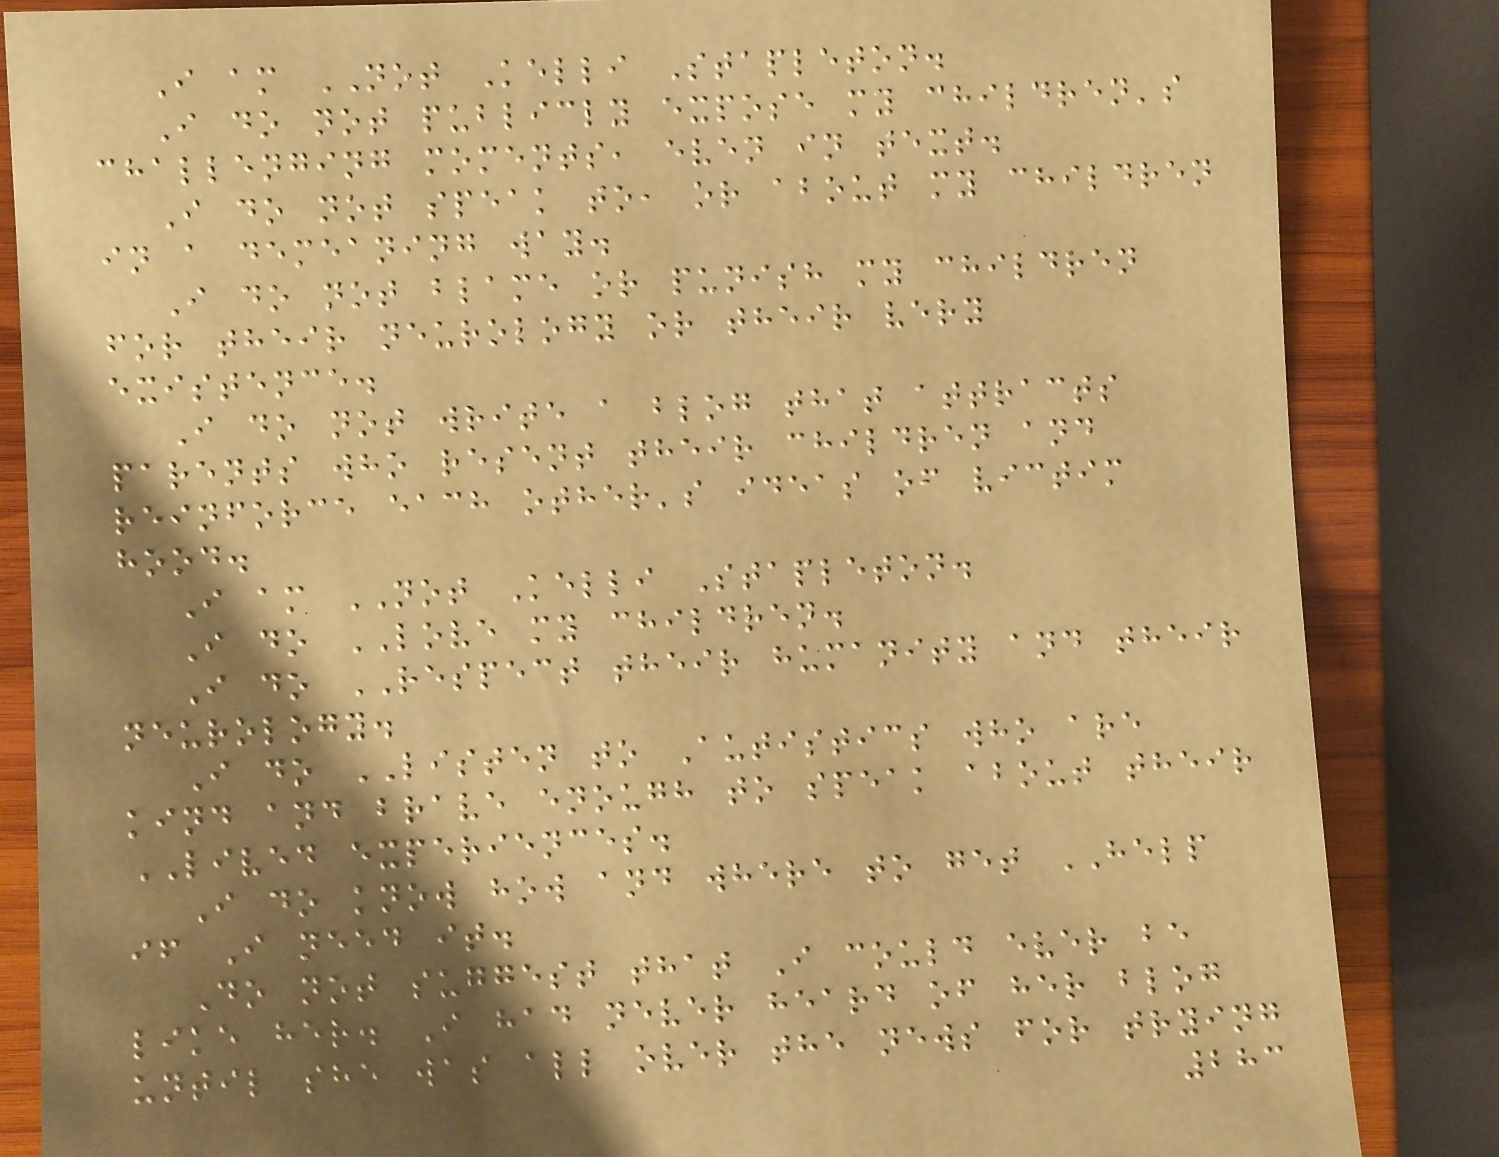I am NOT Kelli Stapleton.
I do not publicly expose my children's
challenging moments, even in text.
I do not speak to, or about my children
in a demeaning way.
I do not blame or punish my children
for their neurology or their very
existence.
I do not write a blog that attracts
parents who resent their children and
reinforce each other's ideas of victim
hood.
I am NOT Kelli Stapleton.
I do LOVE my children.
I do RESPECT their humanity and their
neurology.
I do LISTEN to Autistics who are
kind and brave enough to speak about their
LIVED experiences.
I do know how and where to get HELP
if I need it.
Do not suggest that I could ever be
like her. I had never heard of her blog
until she was all over the news for trying
283
